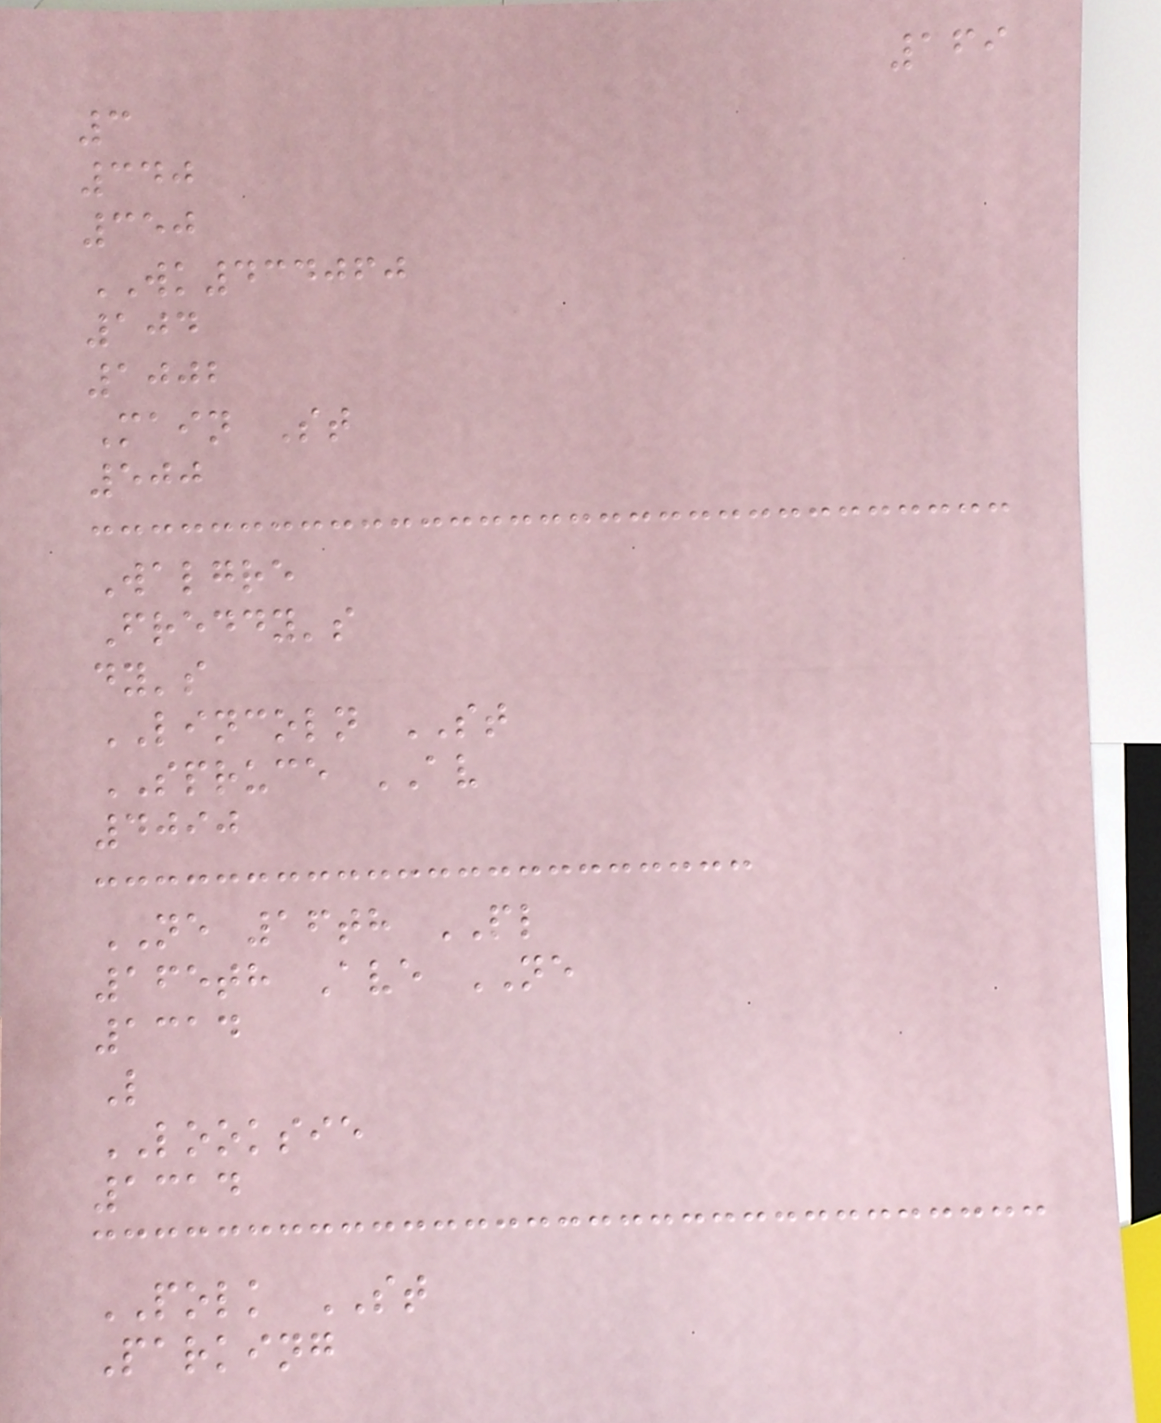169
3
340
350
WK434060
104
1002
Main St
500
Walgre
Freddy's
dy's
LINCOLN ST
SPRUCE AV
4090
NE 16th PL
165th Ave NE
1314
L
LOOKSIE
1314
POLK ST
Parking
